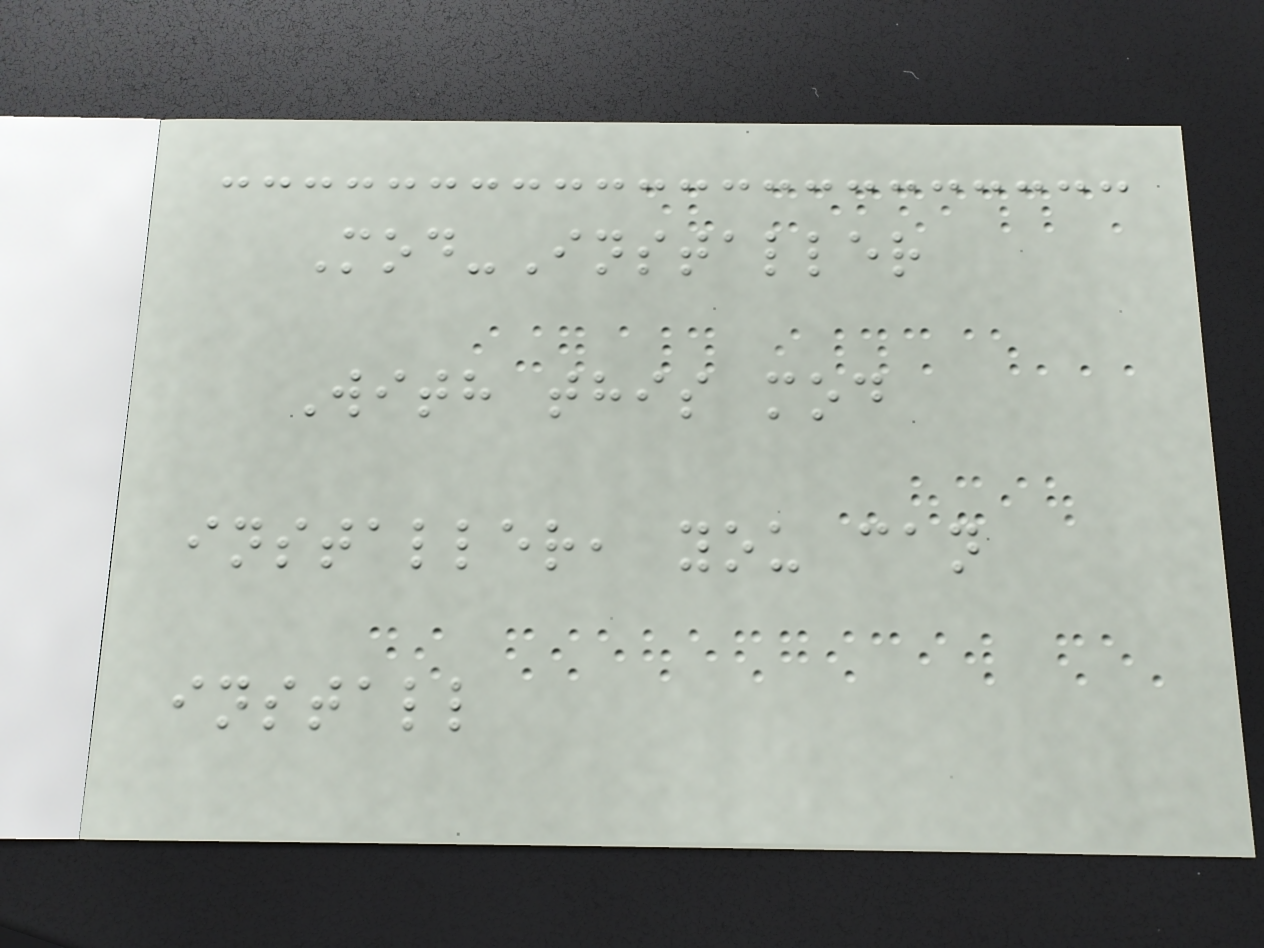Mod-Installer
With this mod
installer, you can
install
